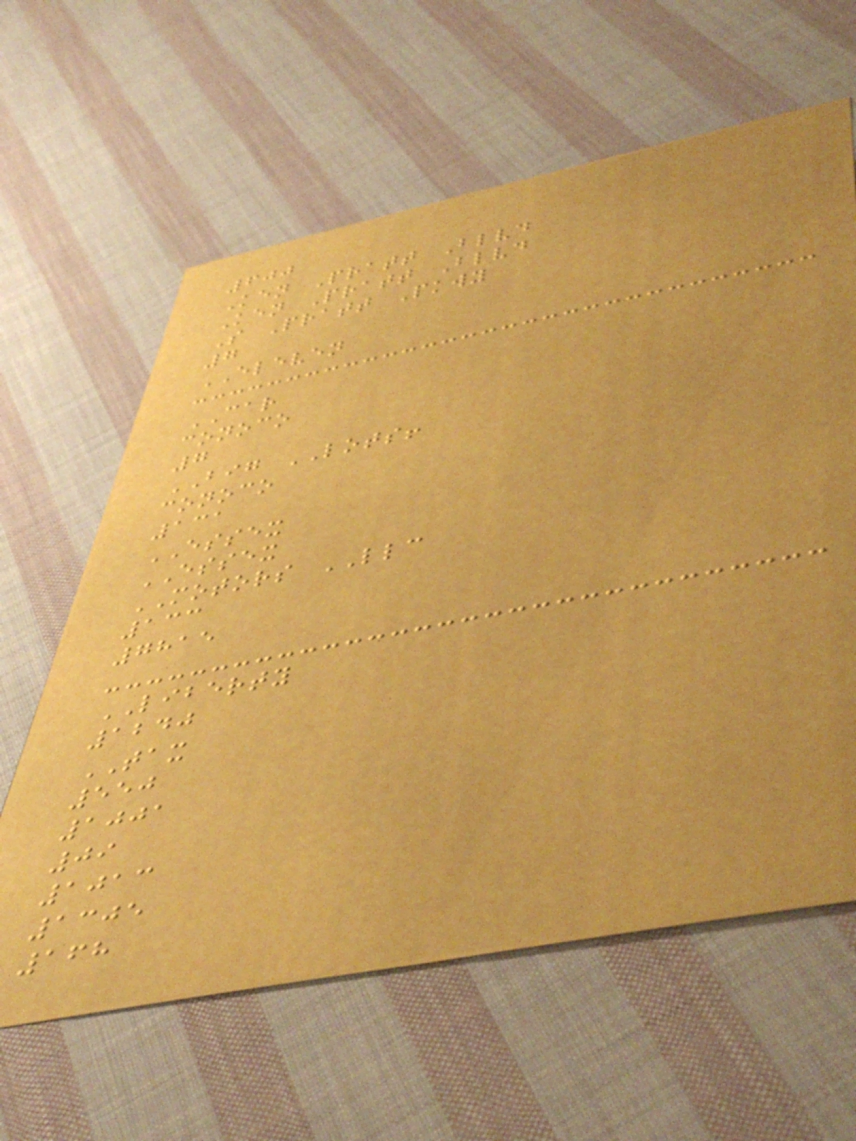600
Ken Pratt Blvd
Ken Pratt Blvd
S Pratt Pkwy
7
ELEVEN
CAR
conoco
7
BIG LOTS!
conoco
131
ESSEX
ESSEX
MOTORS LLC
133
7815
LIBERTY
1240
TAX
550
1001
09
1013
1305
168
